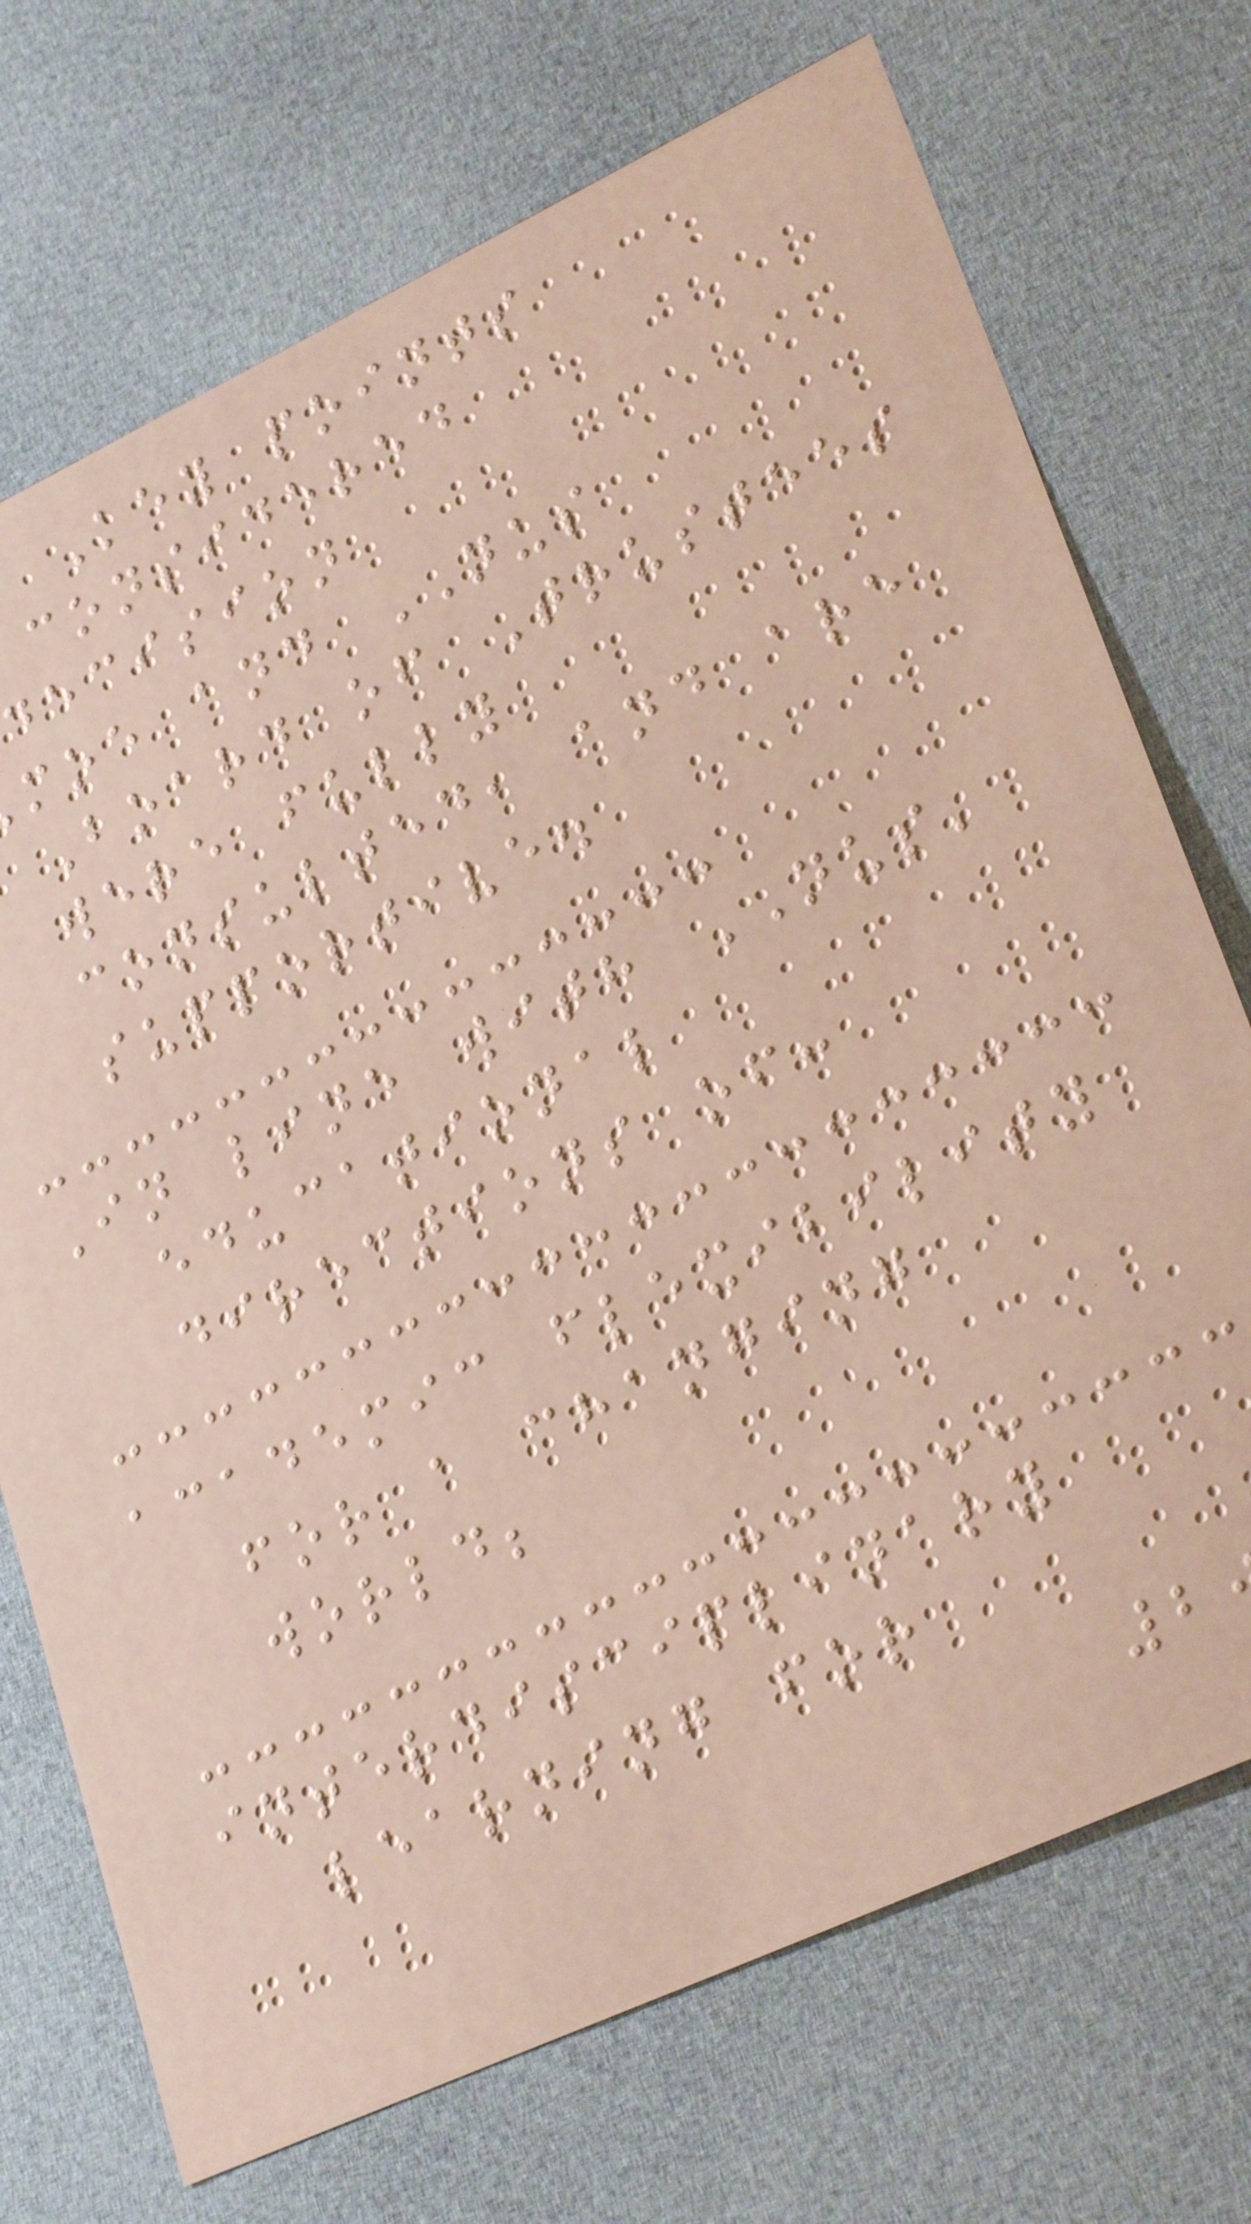Key points
considered
decision
moe and NUS
Board of Trustees
were fully
consulted, and are
supportive.
In line with NUS'
educational
directions of:
academic flexibility
for a changing
world;
interdisciplinary
learning for
